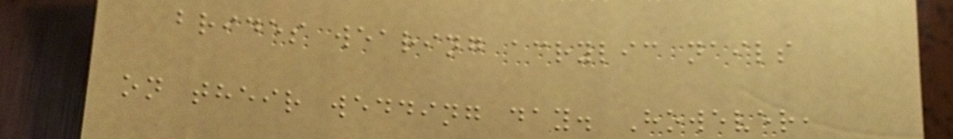brides wearing acrylic nails
on their wedding day. However,
